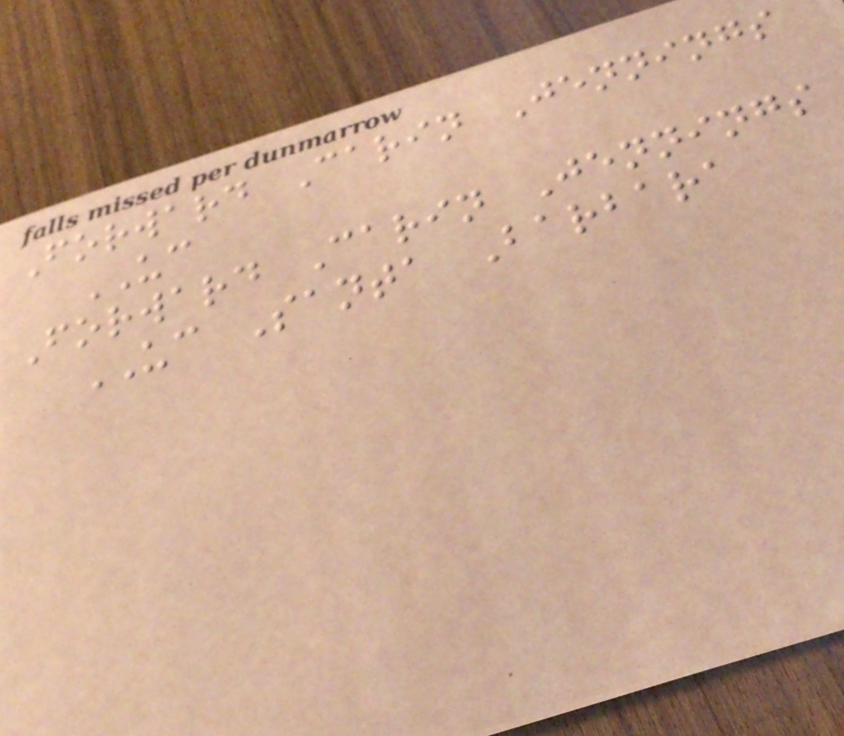Forward Carin Jennings
UC
Forward Carin Jennings
UC Santa Barbara
